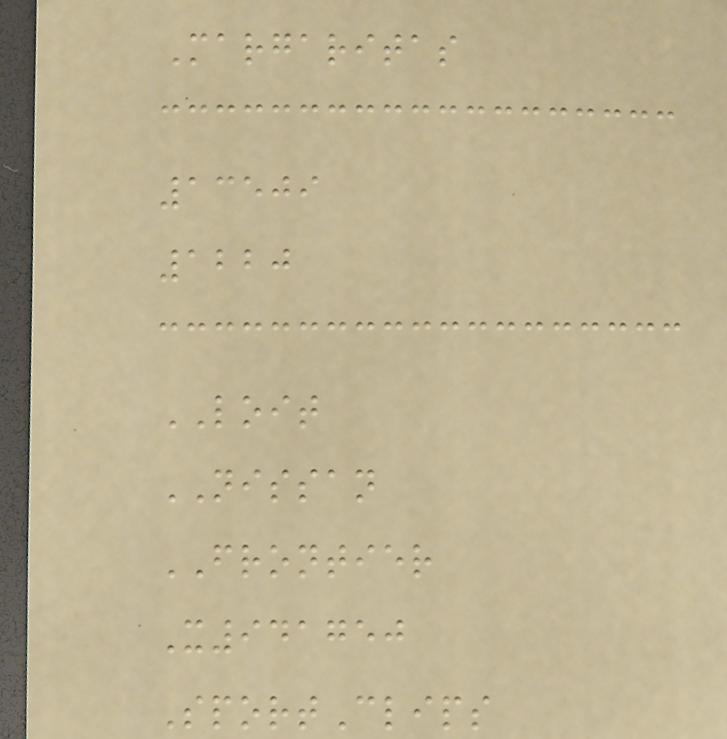Margaritas
13509
1220
LOIT
NISSAN
FRONTIER
X941750
SportClips
